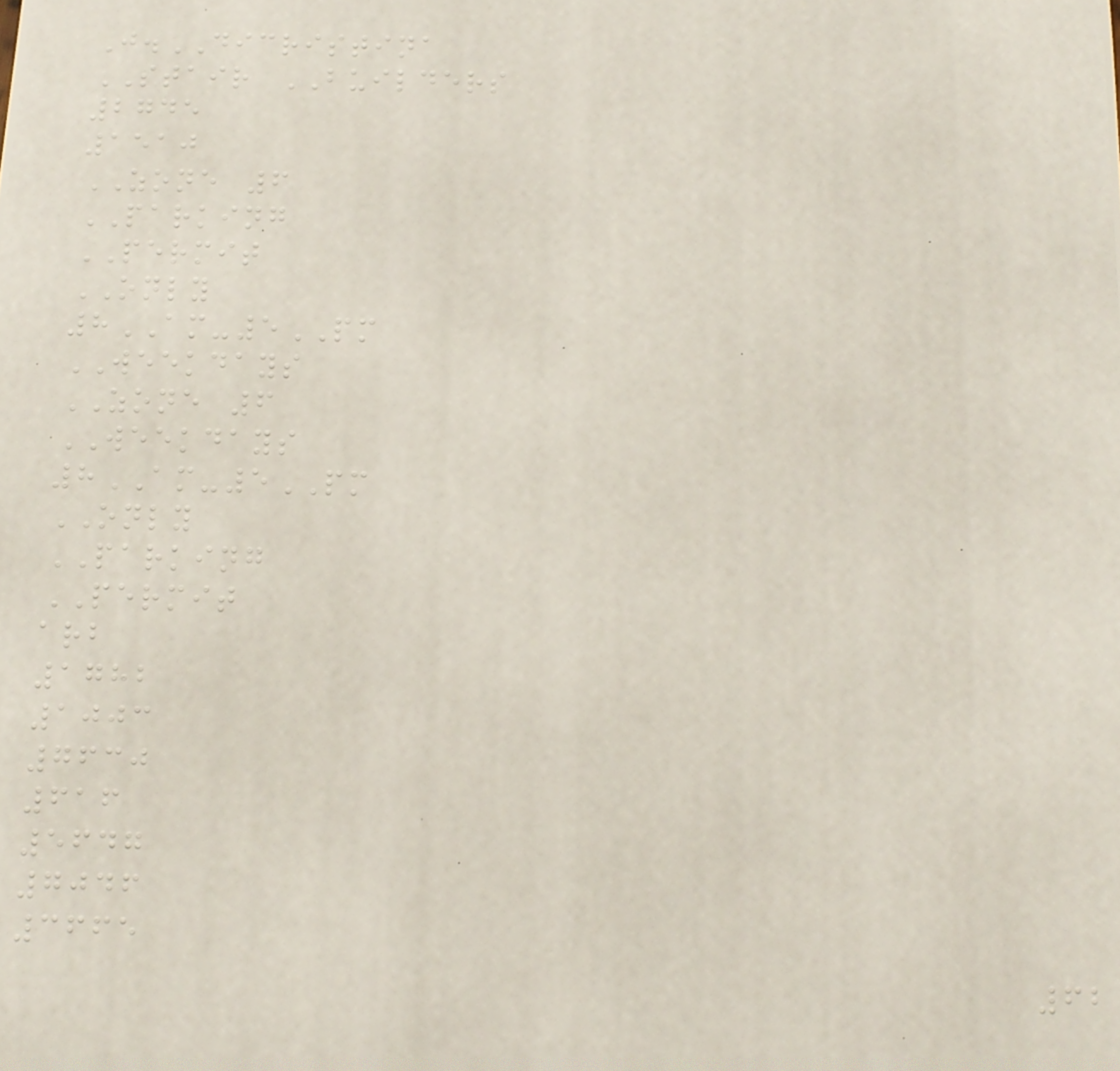J.DICRISTINA
STAIR BUILDERS
2745
1510
ZONE 6
PARKING
PERMIT
ONLY
8AM-5PM
WEEKDAYS
ZONE 6
WEEKDAYS
8AM-5PM
ONLY
PARKING
PERMIT
arb
1782
1003
7630
616
5647
7046
3665
62
